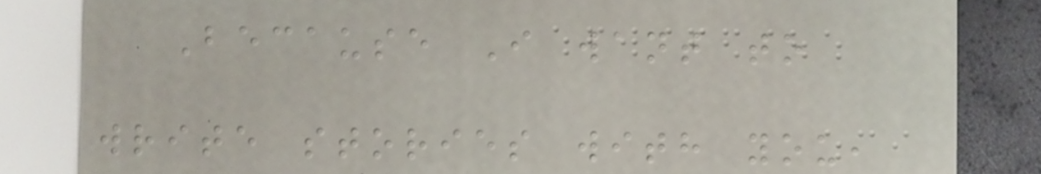Because I want to
write stories with you,
